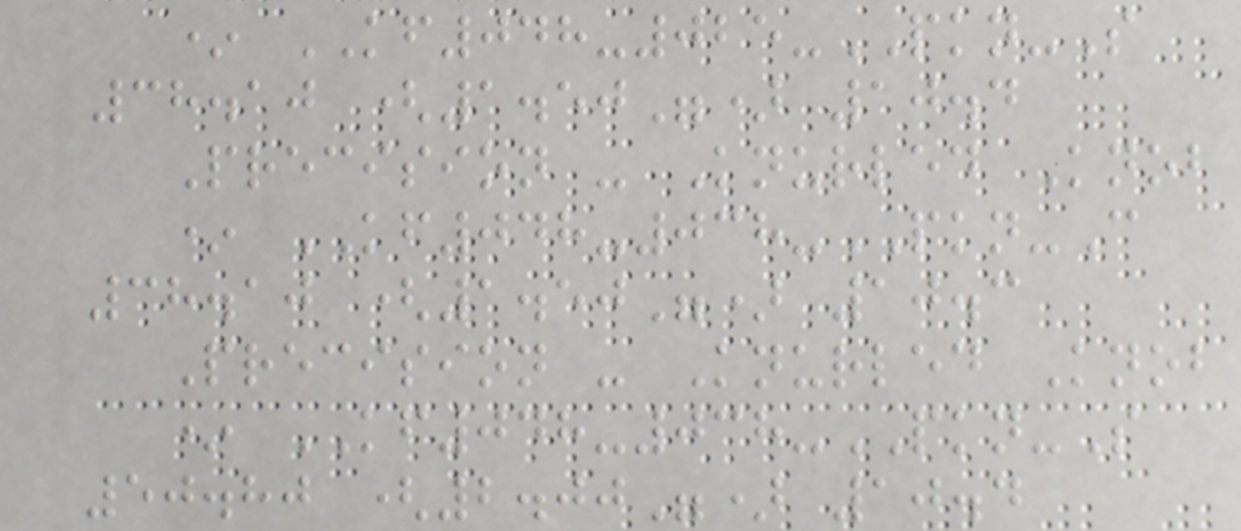* KF048-025-PKN-S
38.10 (1.50") 10.4
Precision - Knurled Knob
* KF048-038-PKN-C
38.10 (1.50") 10.3
Precision - Knurled Knob
* KF048-038-PKN-S
50.80 (2.00") 10.4
